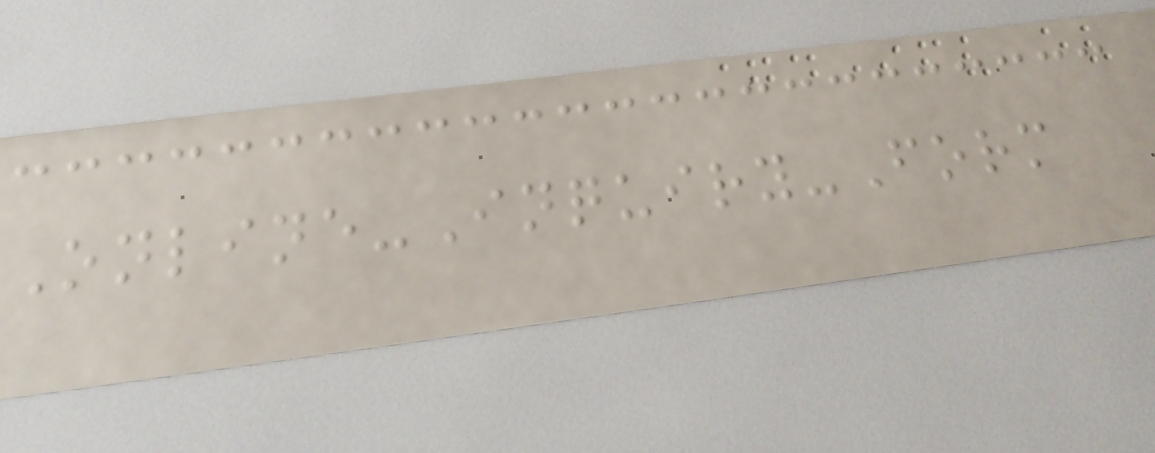Online-Inquiry-Form
